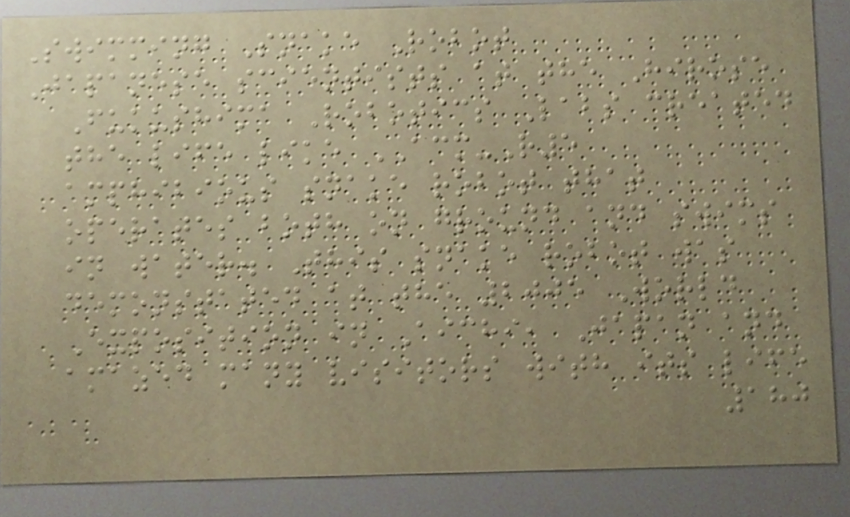Swimming Snake Robot
Japanese scientists at the Hirose
Fukushima Robotics Labs created
the life like ACM-R5
amphibious snake robot that
operates both on ground and swims
in water. This snake robot was
demonstated at the 2005 World
Exposition in Aichi, Japan and
amazed many visitors with its life
180
